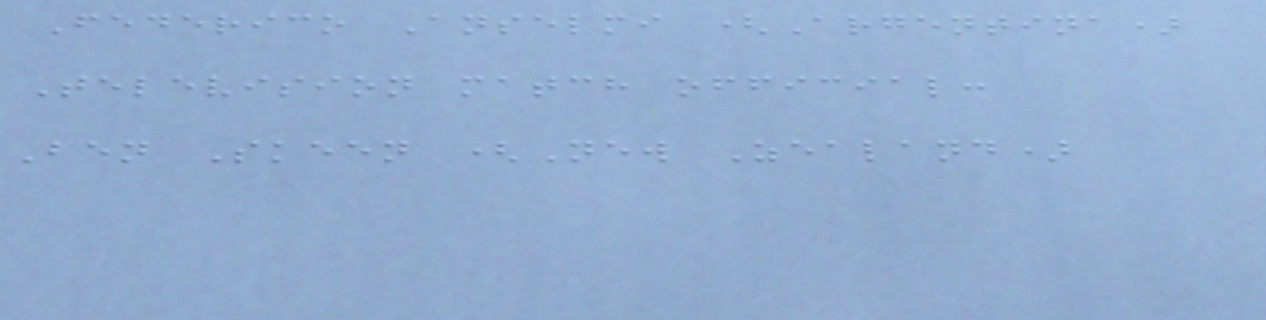Federico Anselmi (Argentina)
Television match official:
Ben Skeen (New Zealand)
